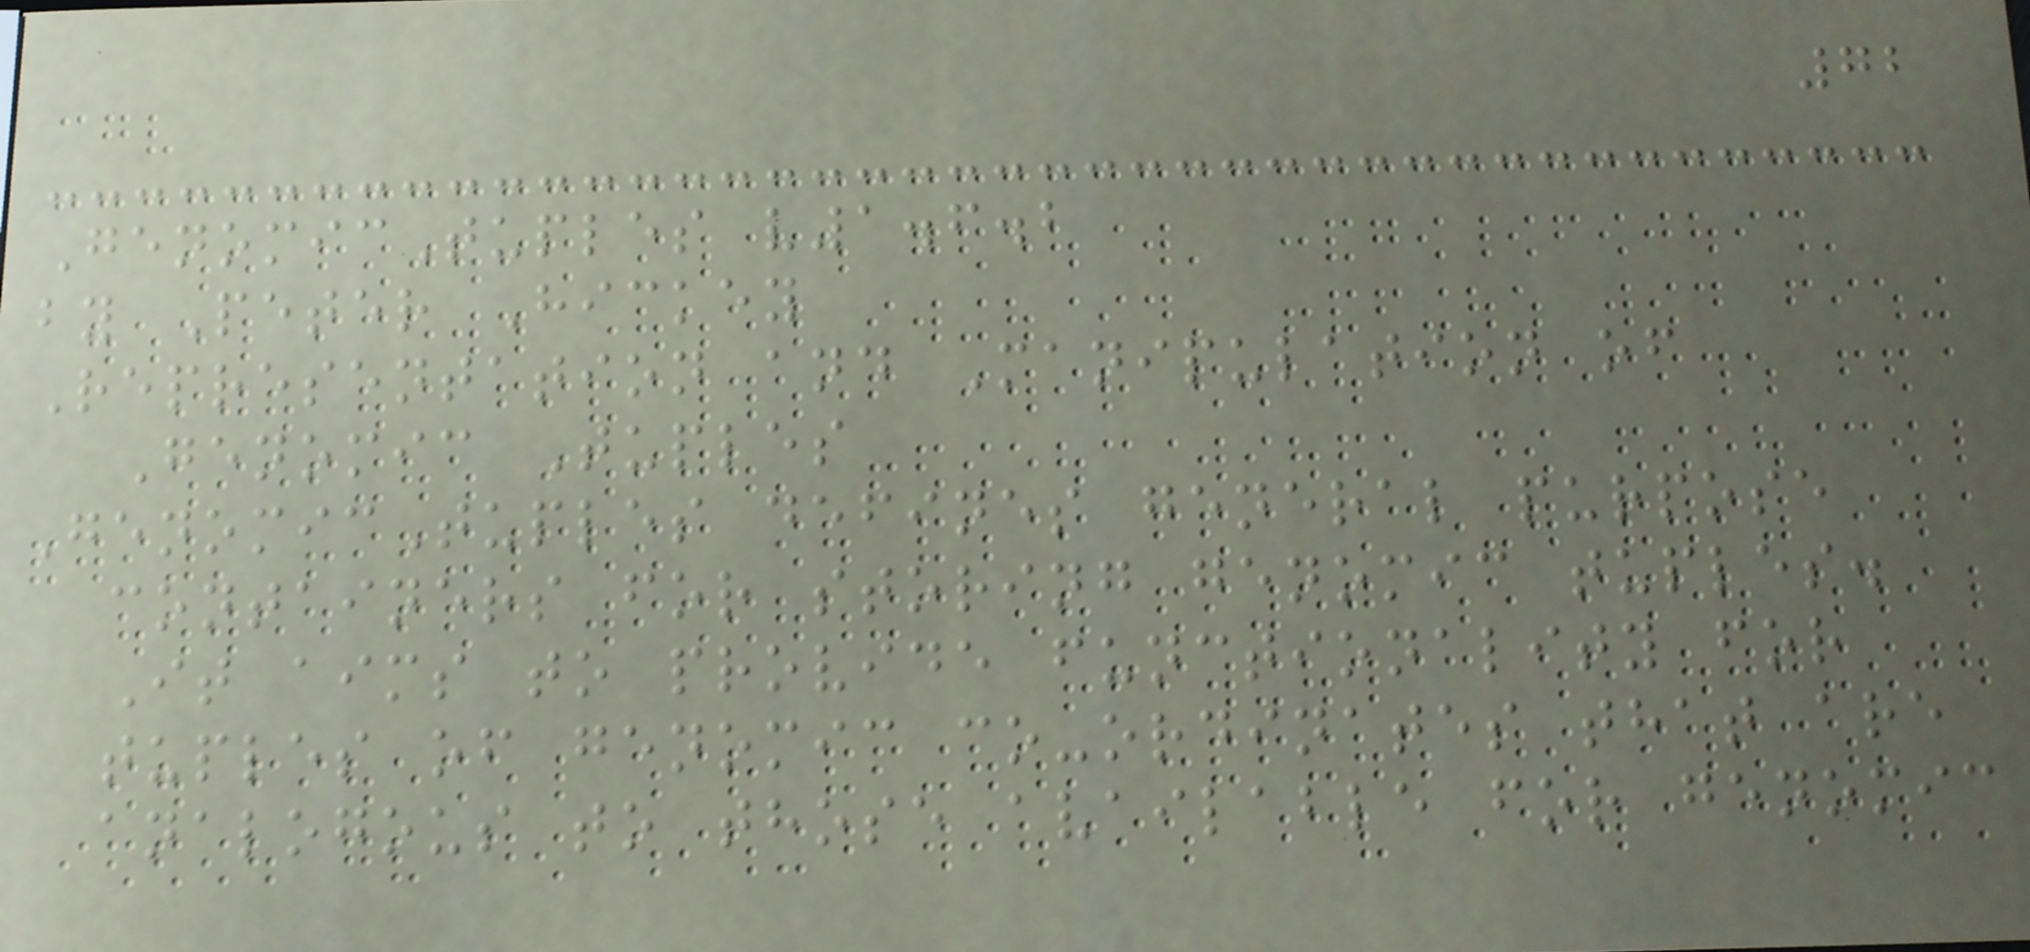72
GenomicTuples v1.6.2
by Peter Hickey
Representation and Manipulation of
Genomic Tuples
GenomicTuples defines general purpose
containers for storing genomic tuples.
It aims to provide functionality for
tuples of genomic co-ordinates that are
analogous to those available for genomic
